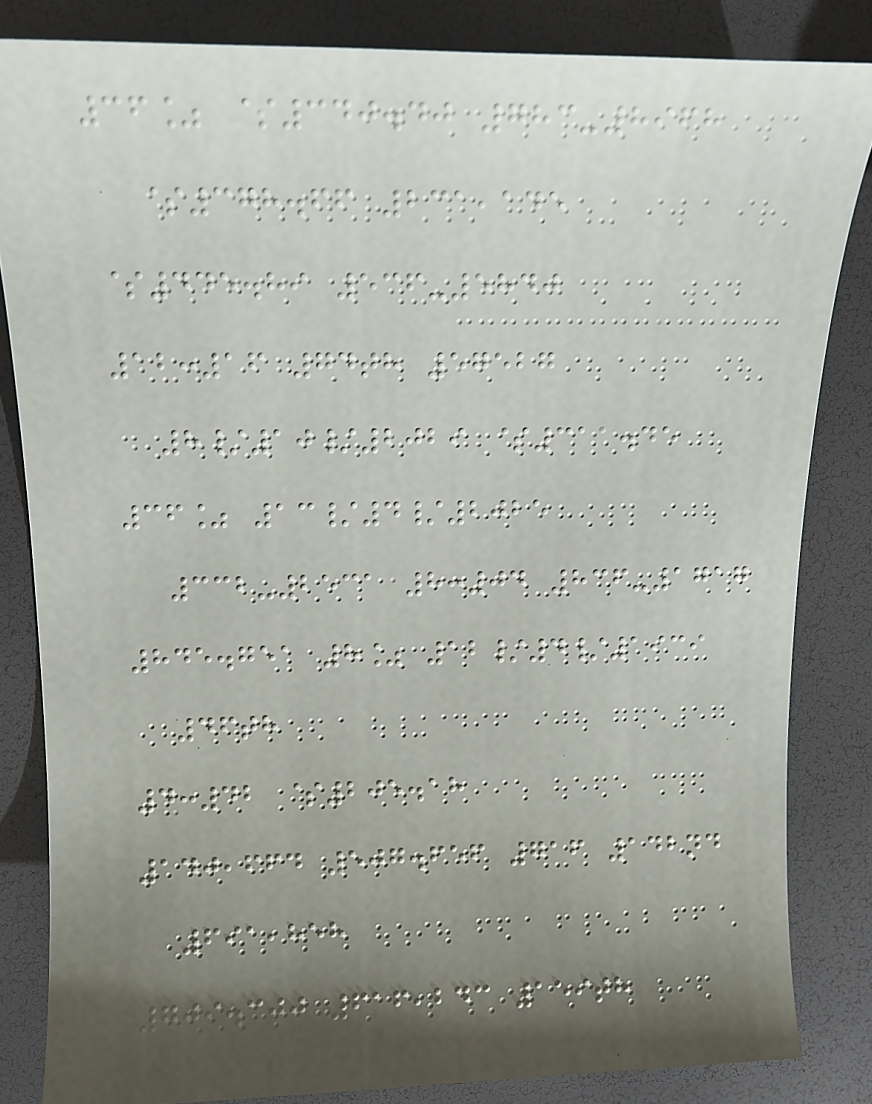36% $340.40 783-8968
$378.66 231,145
$445.89 536-5840
12:16 74th 57527
8/10/2029 $311.45
36% 13/4/2025
332-2531 8:04 836-1717
845.751 8% 12/4/1939
46th
4:42 $205.18
140,664 507.656 716 142nd
691,858
709.300 616,243 159th
